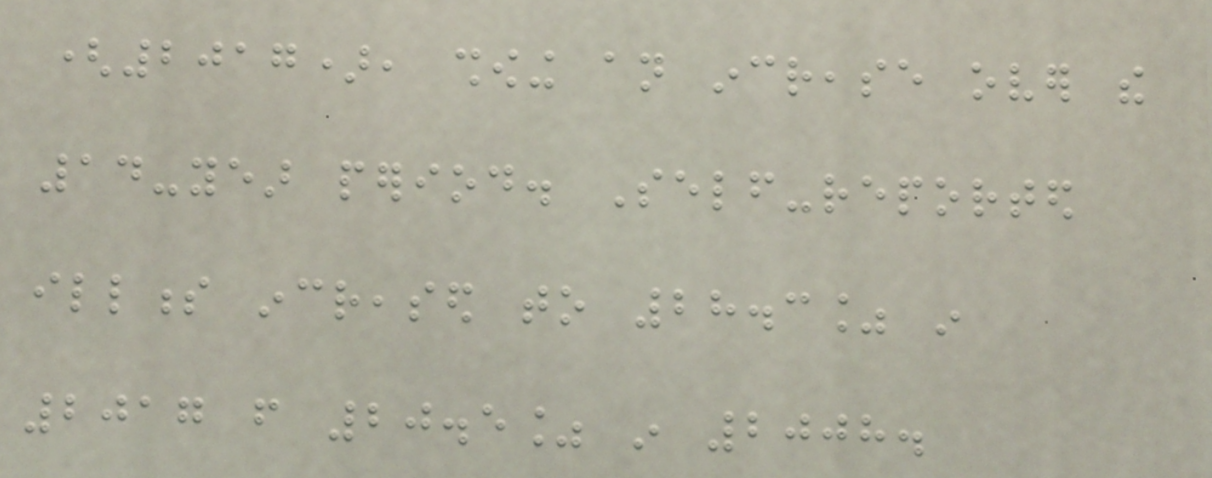(2017), showing an increase over the
14-year period. Self-reported
illness increased to 28.3% in
2017 from 20.5% in 2008.
